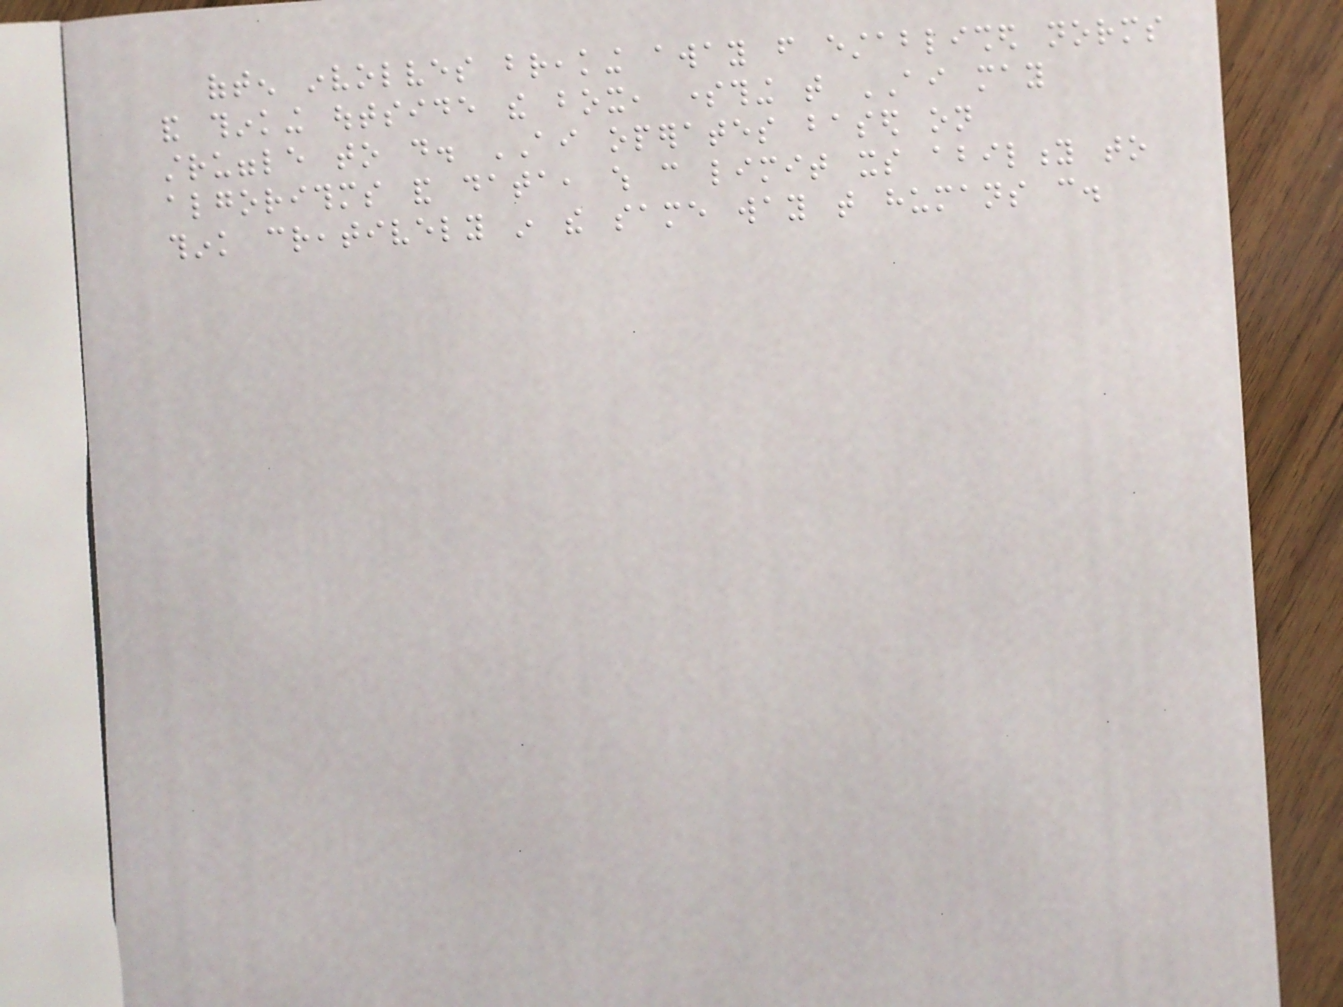often involves breaking away from established norms
and thinking outside the box, something that AI may
struggle to do. AI operates based on
algorithms and data, which can limit its ability to
think creatively in the same way that humans can.
